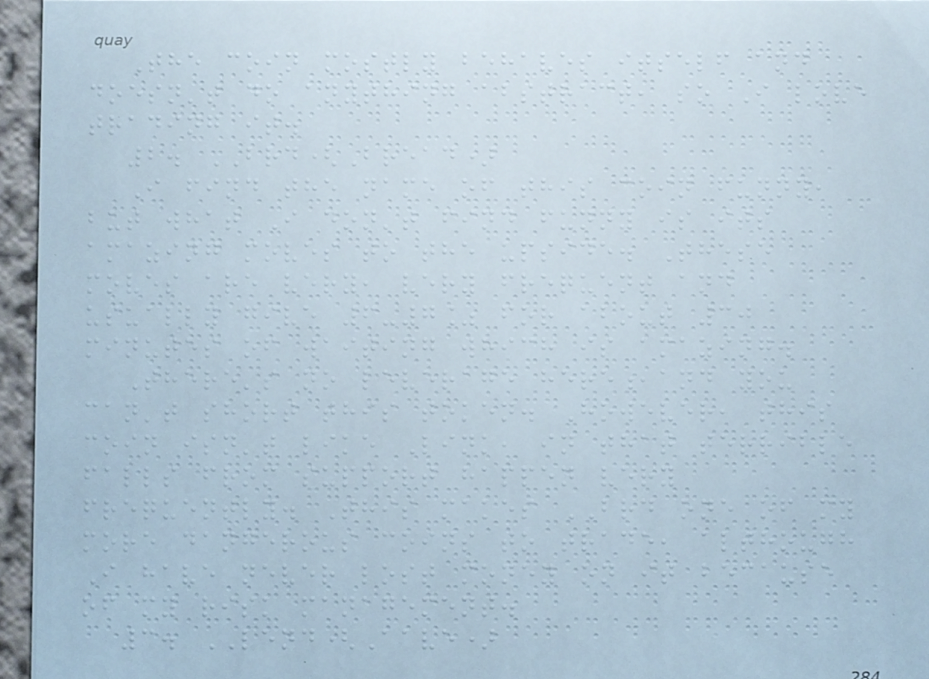The coin mostly behaves itself and
doesn't do anything abstract, so I love
trading it.
2. BRD(Bread)
I find the name of this coin funny,
but what I don't find funny is its
amazing moves to the upside. These
moves are very, very frequent and
usually give 6-7% for about 30
minutes of waiting which is amazing.
There's no leverage here,and you
can't short this token. However, this
coin isn't like Link, in that terrible
falls from support happen very
frequently. This makes BRD one of my
more dangerous coins to trade, although
I have never lost money on it because
of my risk management.
3. LEND(Aave)
